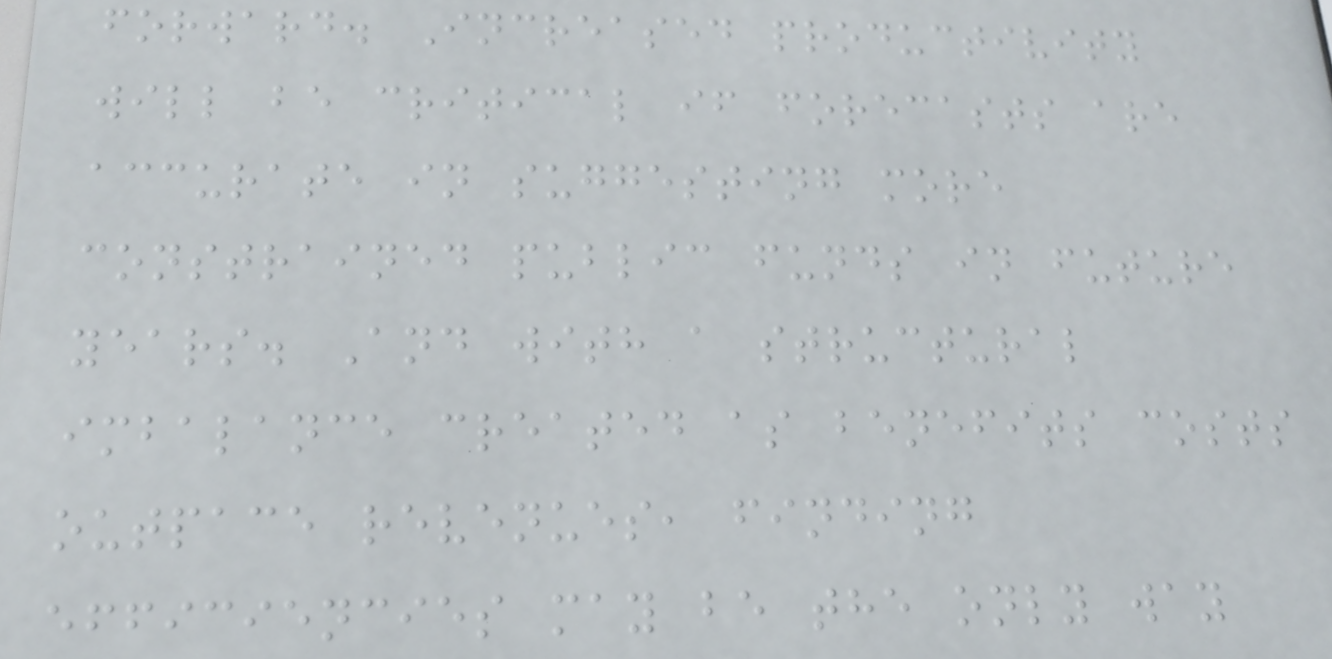forward. Increased productivity
will be critical if forecasts are
accurate in suggesting more
constrained public funds in future
years. And with a structural
imbalance created as benefits costs
outpace revenues, finding
efficiencies may be the only way
